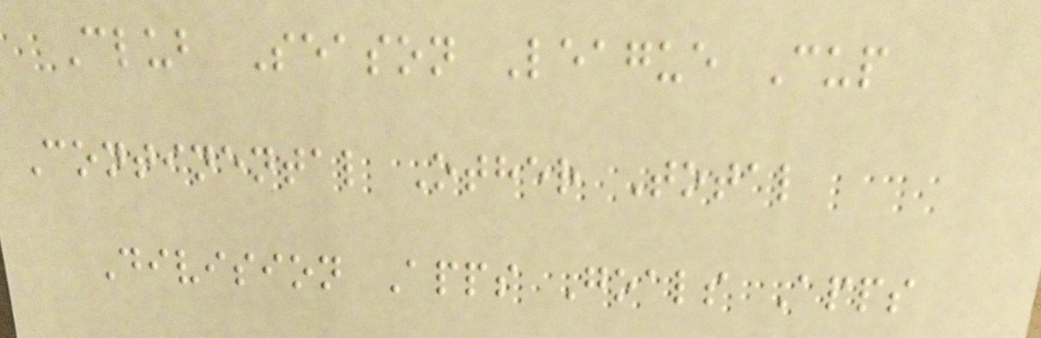Club Season League Cup
Continental Other Total
Division Apps Goals Apps
